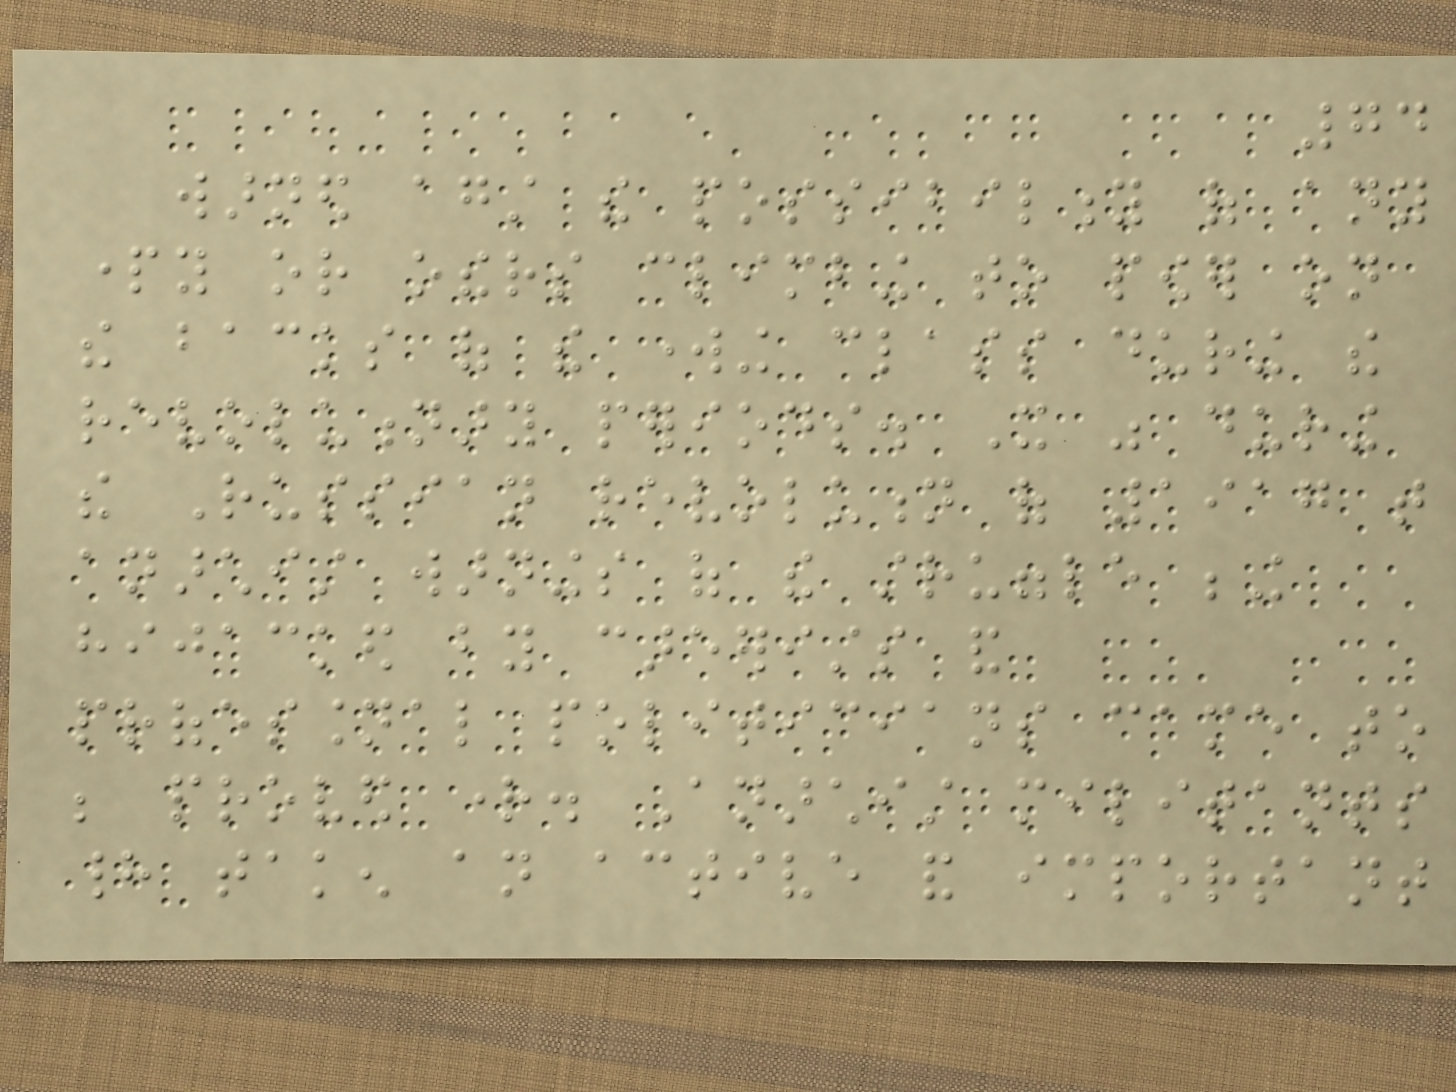74
warned against the possibility of any
party or others climbing to power on
the backs of the working class during the
revolutionary periods. It was during
the Russian revolution of 1917 that
anarchist warnings of the struggle being
hijacked by careerists and
professional politicians came to
be proved right. Anarchist militants
had taken an active and important
